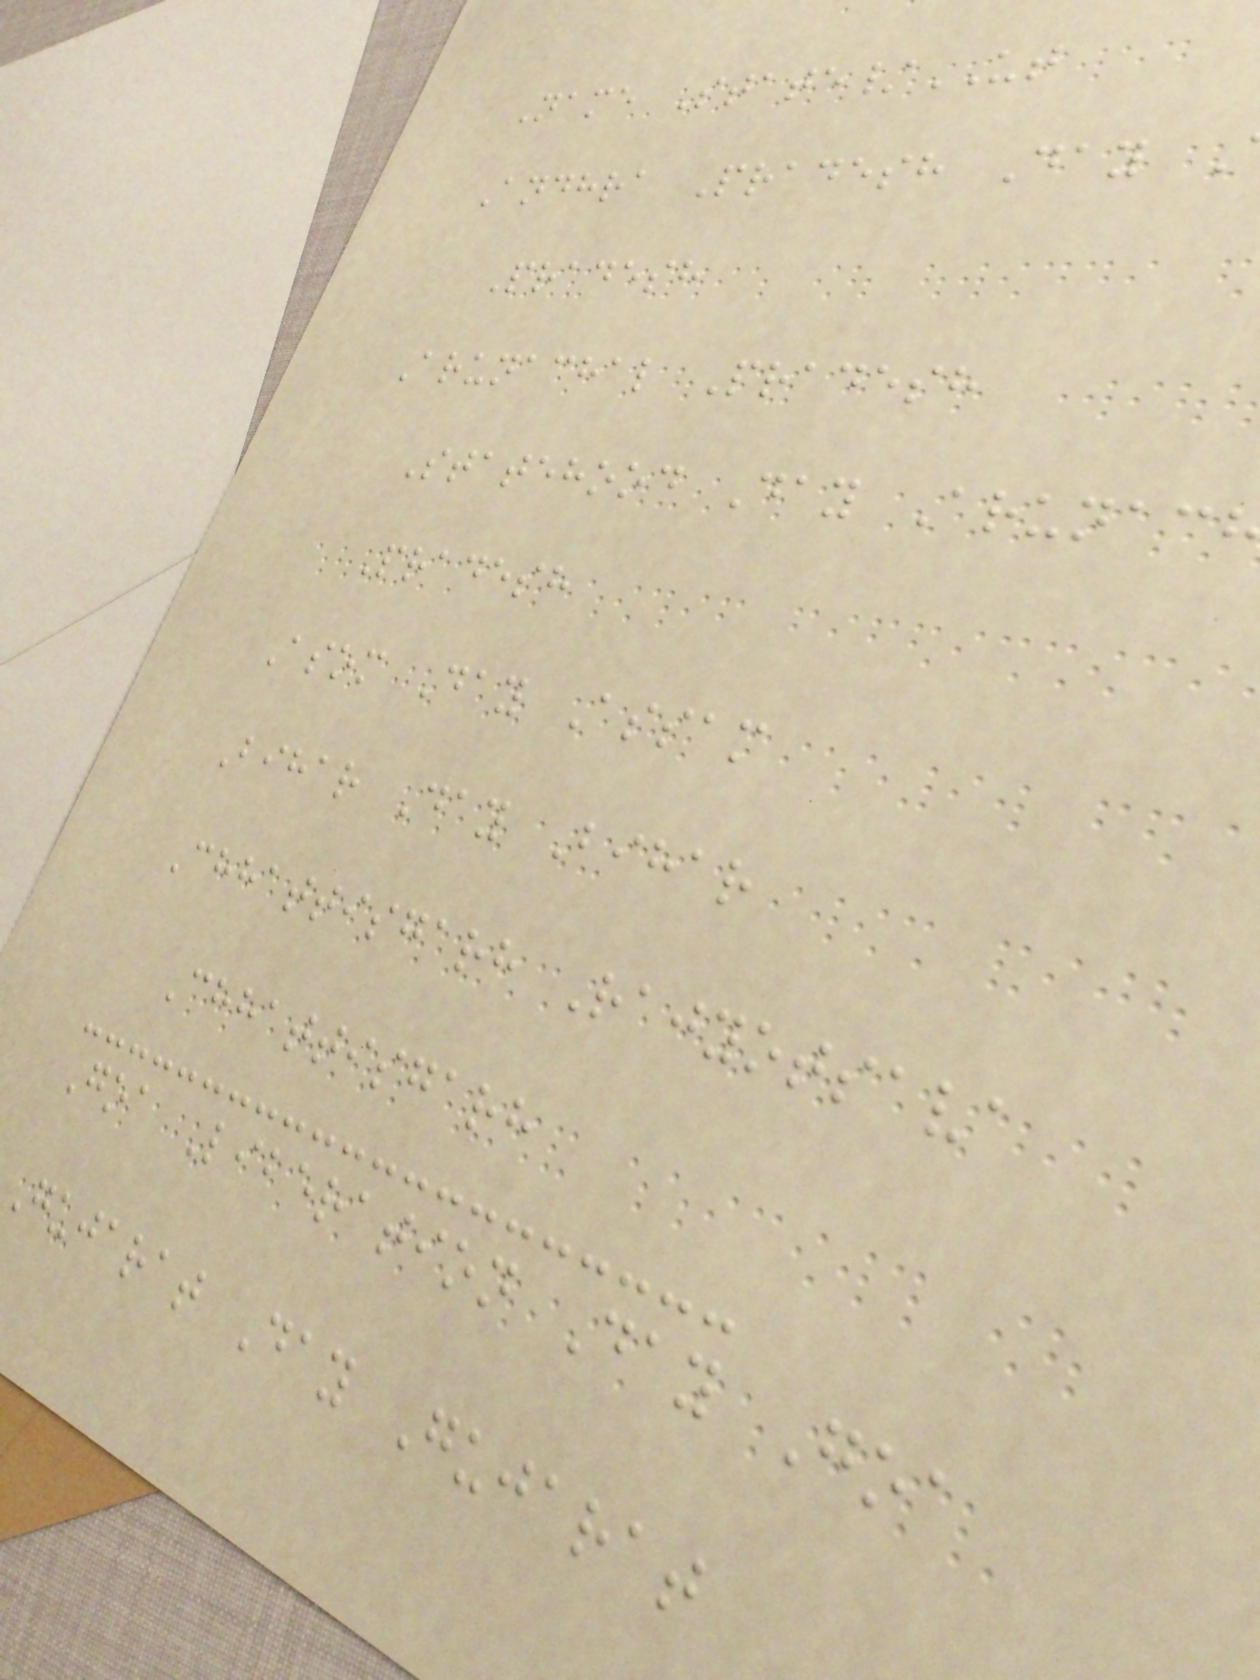Name State/UT
Andhra Pradesh Day
Pradesh
Arunachal Pradesh
Statehood Day Arunac
Pradesh
Asom Day Assam
Bihar Day Bihar
Chhattisgarh Rajyotsava
Chhattisgarh
Goa Liberation Day Goa
Gujarat Day Gujarat
